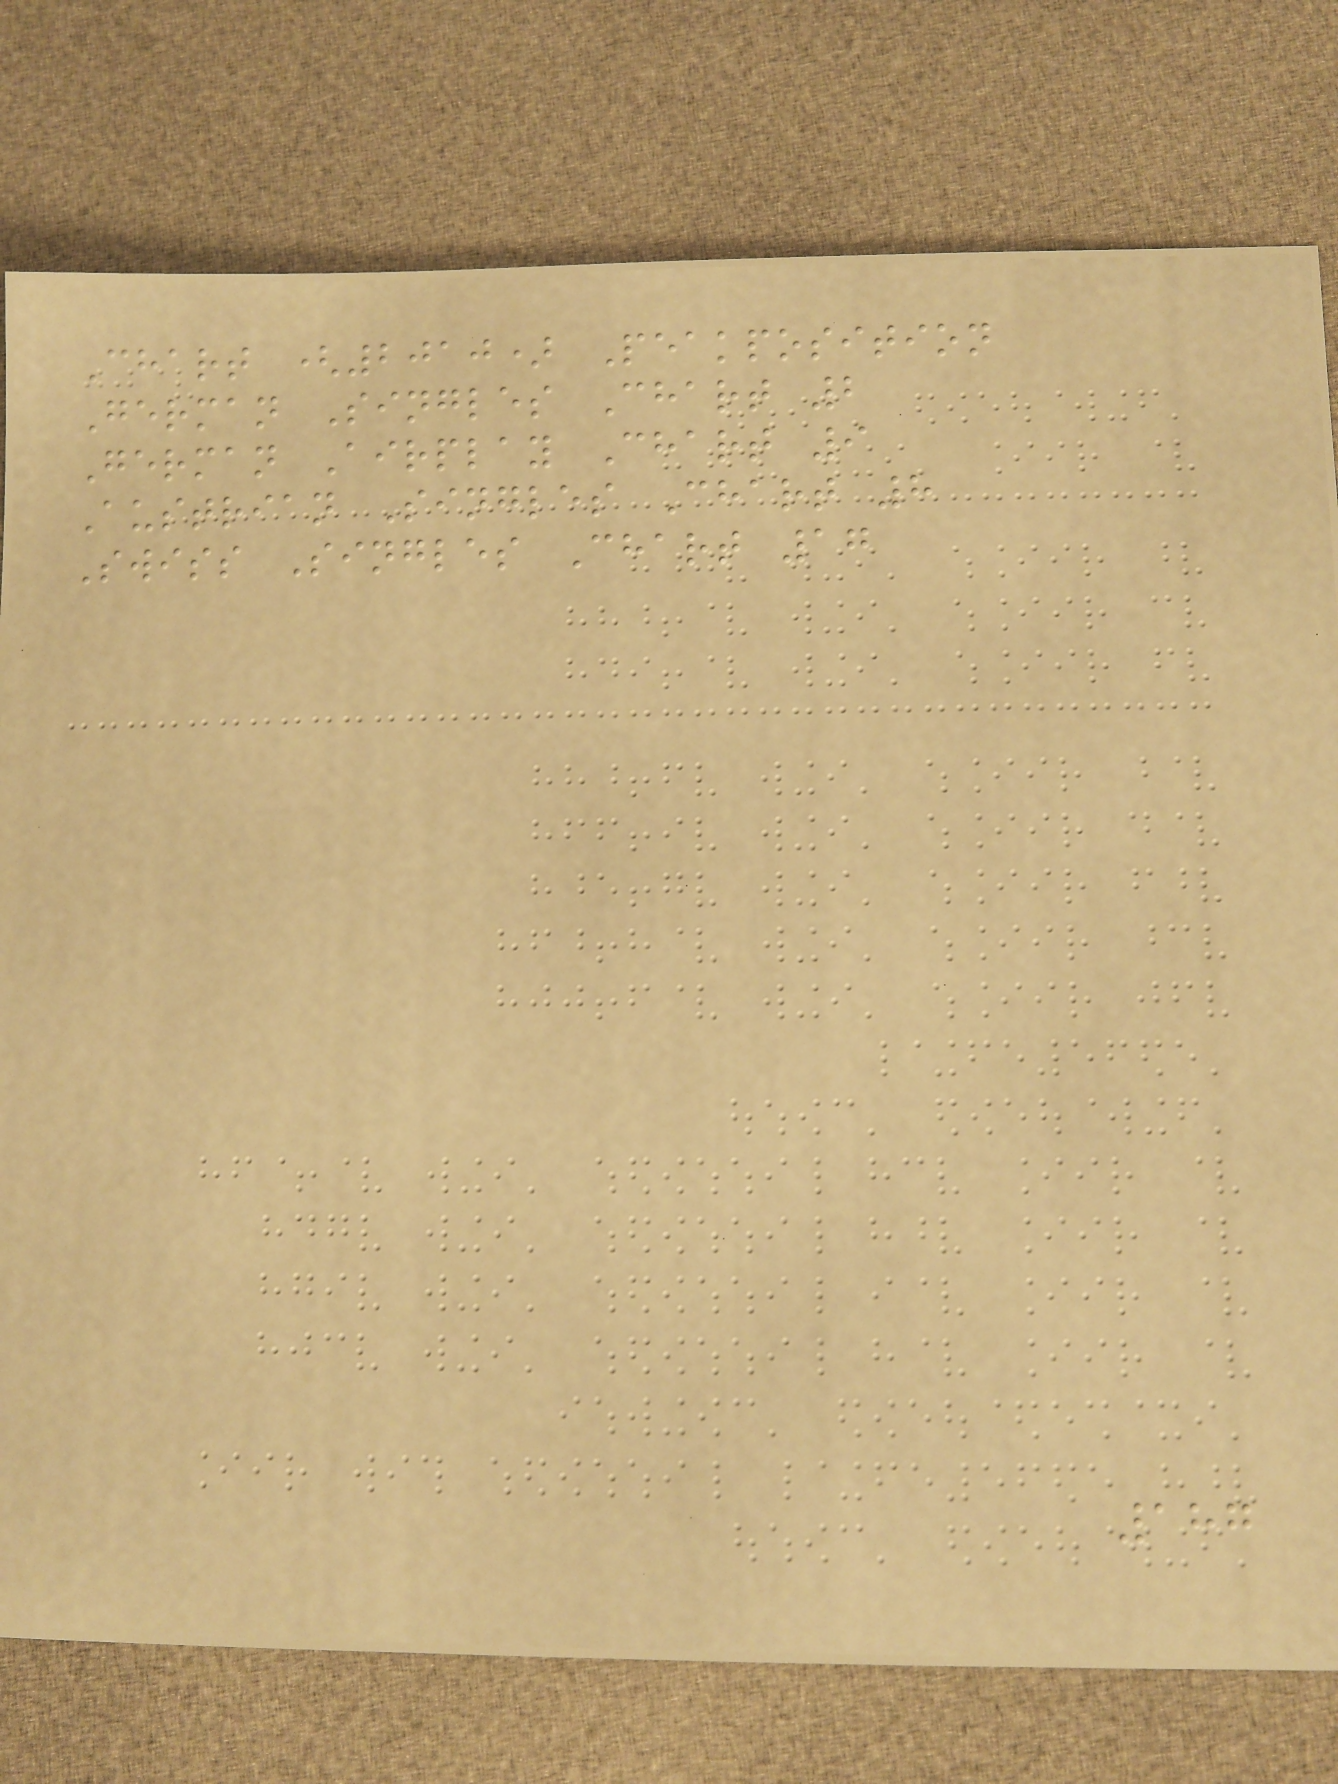Chart (2010) Peakposition
German Singles Chart 2
German Airplay Chart 9
Austrian Singles Chart 8
Swiss Singles Chart 17
187
